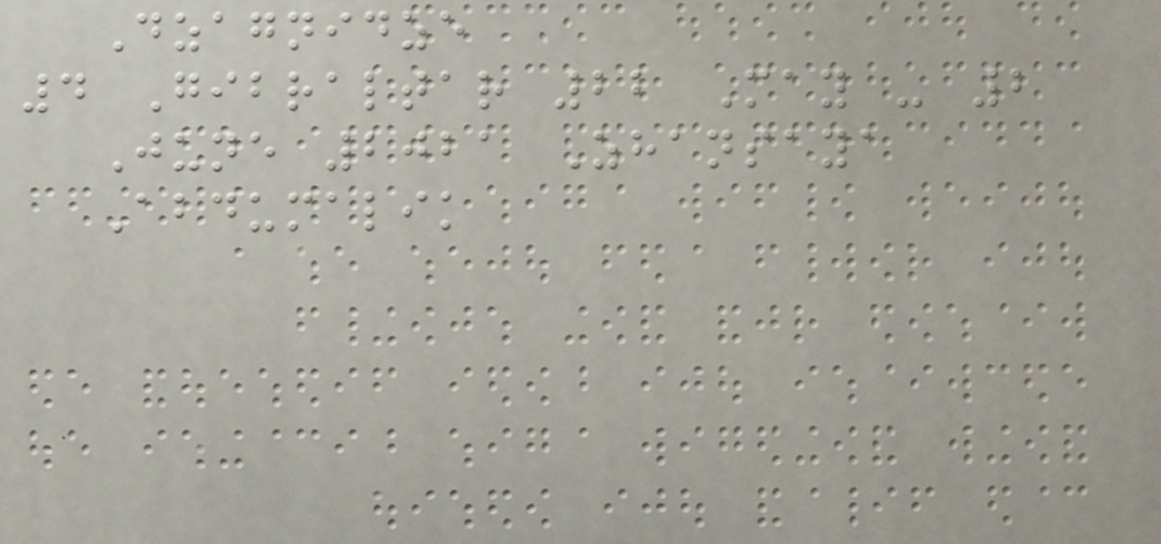Dzagnidze
4 Gibraltar 22 May - 2
June 2021 Zhansaya
Abdumalik
